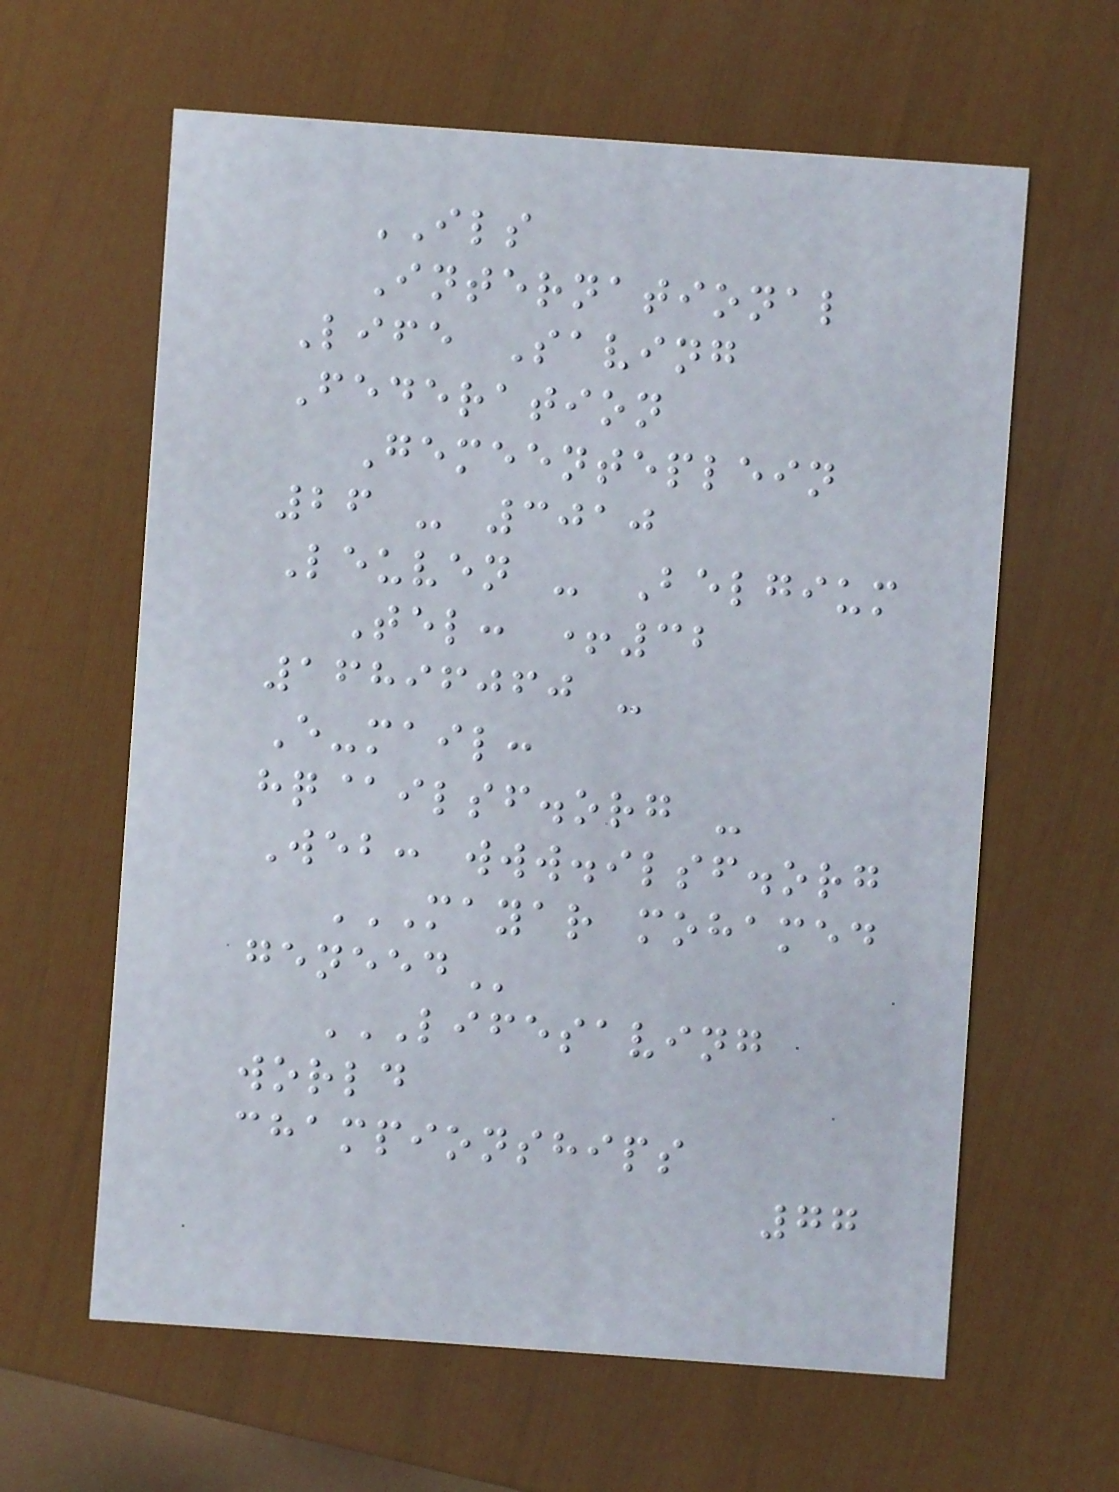ILS
International
Life Saving
Federation
Gemeenteplein
26 - 3010
Leuven - Belgium
Tel: +32
16896060 -
E-mail:
hq@ilsf.org -
Web: www.ilsf.org
MAYAR MOHAMED
GENEED
LIFESAVING
WORLD
CHAMPIONSHIPS
77
